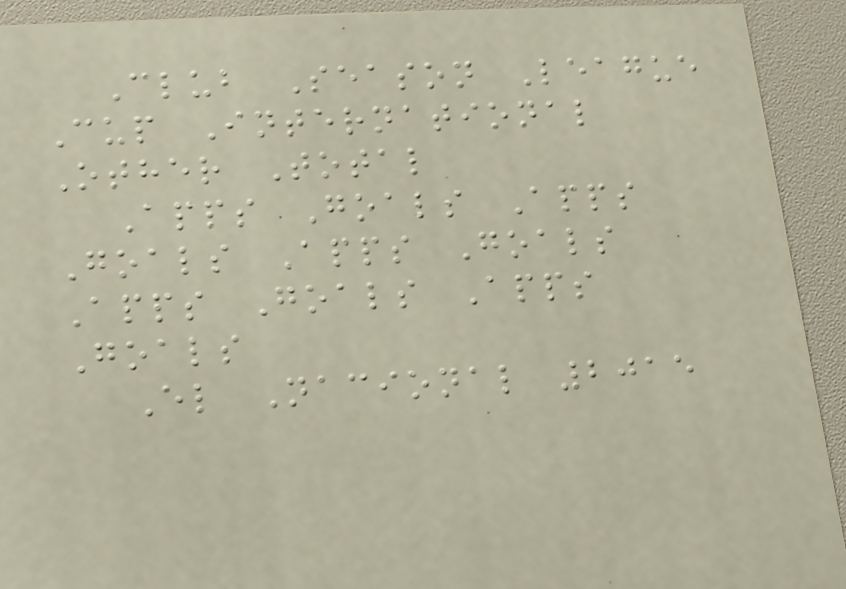Club Season League
Cup International
Other Total
Apps Goals Apps
Goals Apps Goals
Apps Goals Apps
Goals
El Nacional 2015
